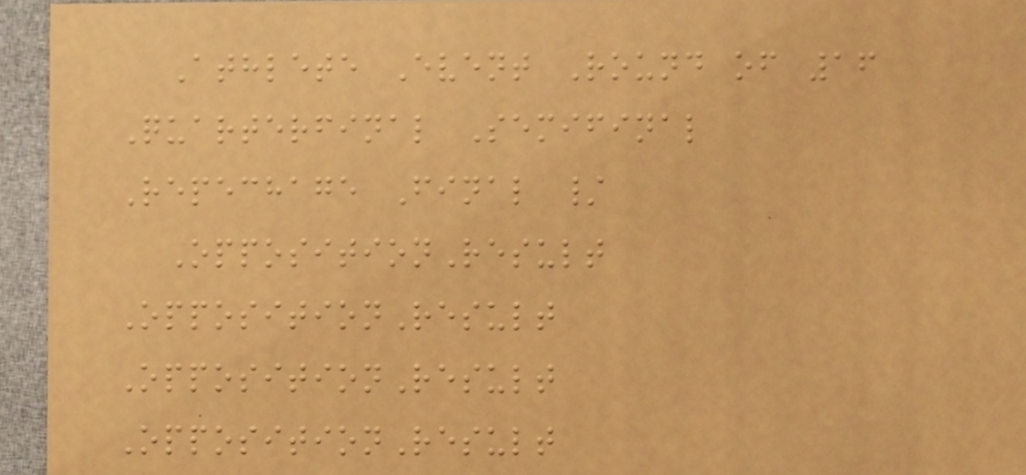Athlete Event Round of 16
Quarterfinal Semifinal
Repechage Final /
OppositionResult
OppositionResult
OppositionResult
OppositionResult
